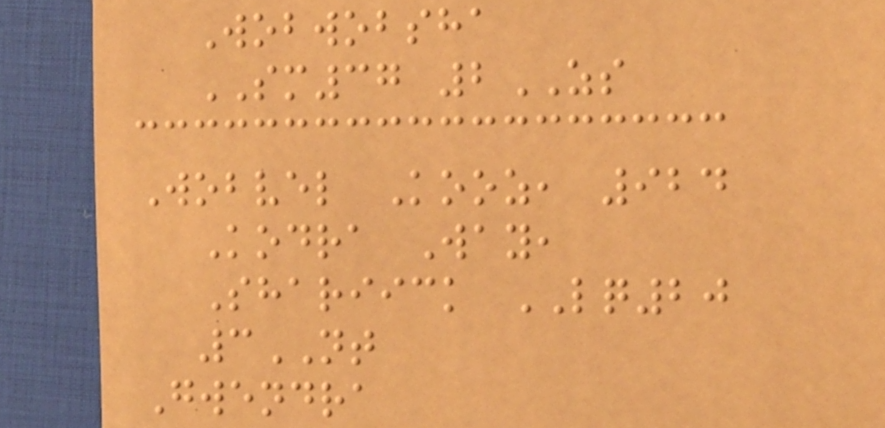Wobwobsha
SM37 2ZS
Wobvel Kooz, 924
Kodra Way,
Shariick LQ20
3NT
Gwendra
